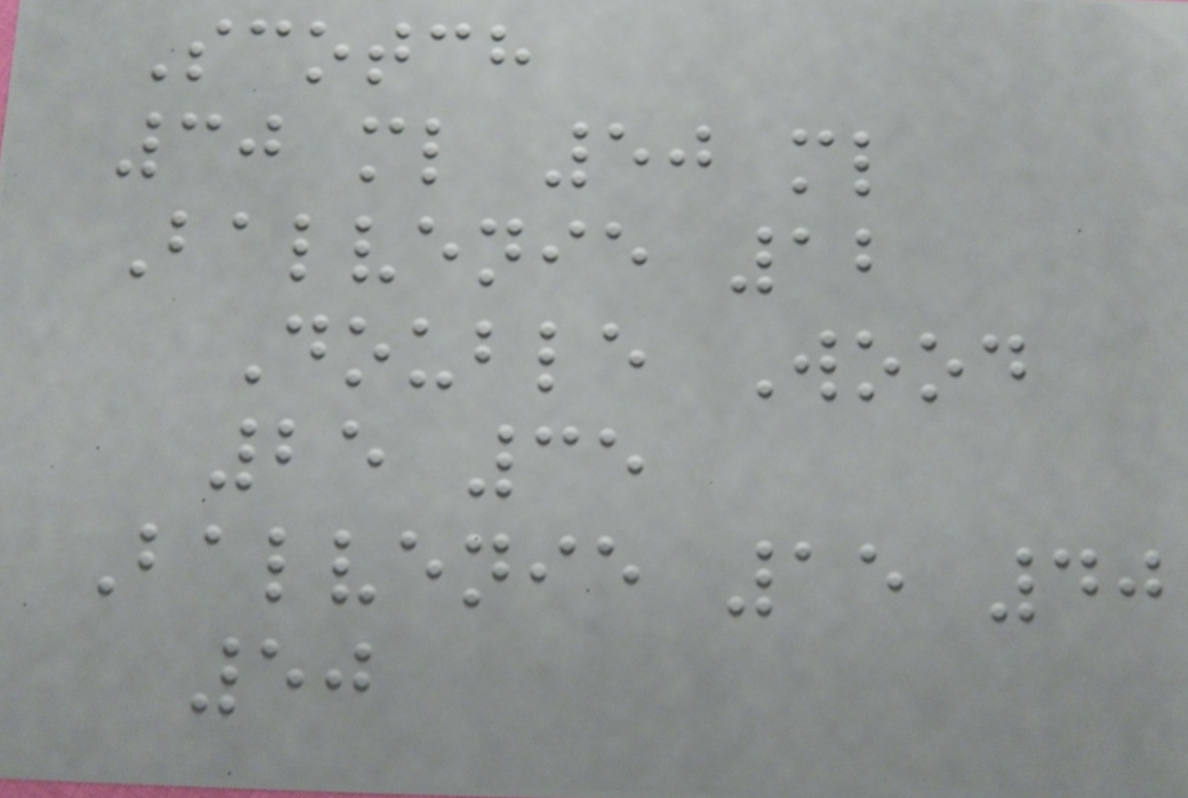Scotch
30 ml 50 ml
Balvenie 12
Double Wood
25 35
Balvenie 15 40
50
